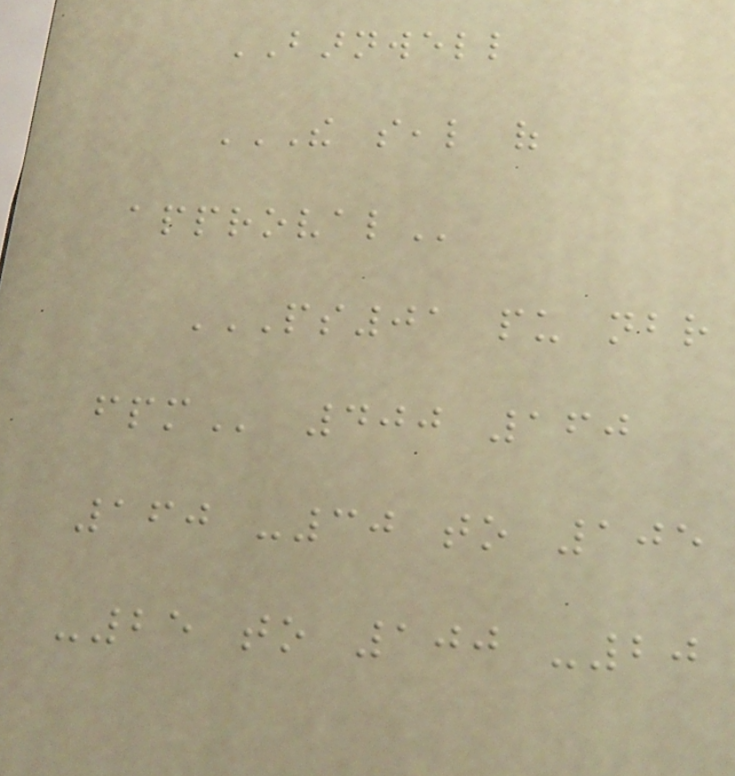BARNWELL
THE SEAL OF
APPROVAL
PS01 PU NBR
FPM 400 160
160 -30 to 105
-25 to 100 -20
